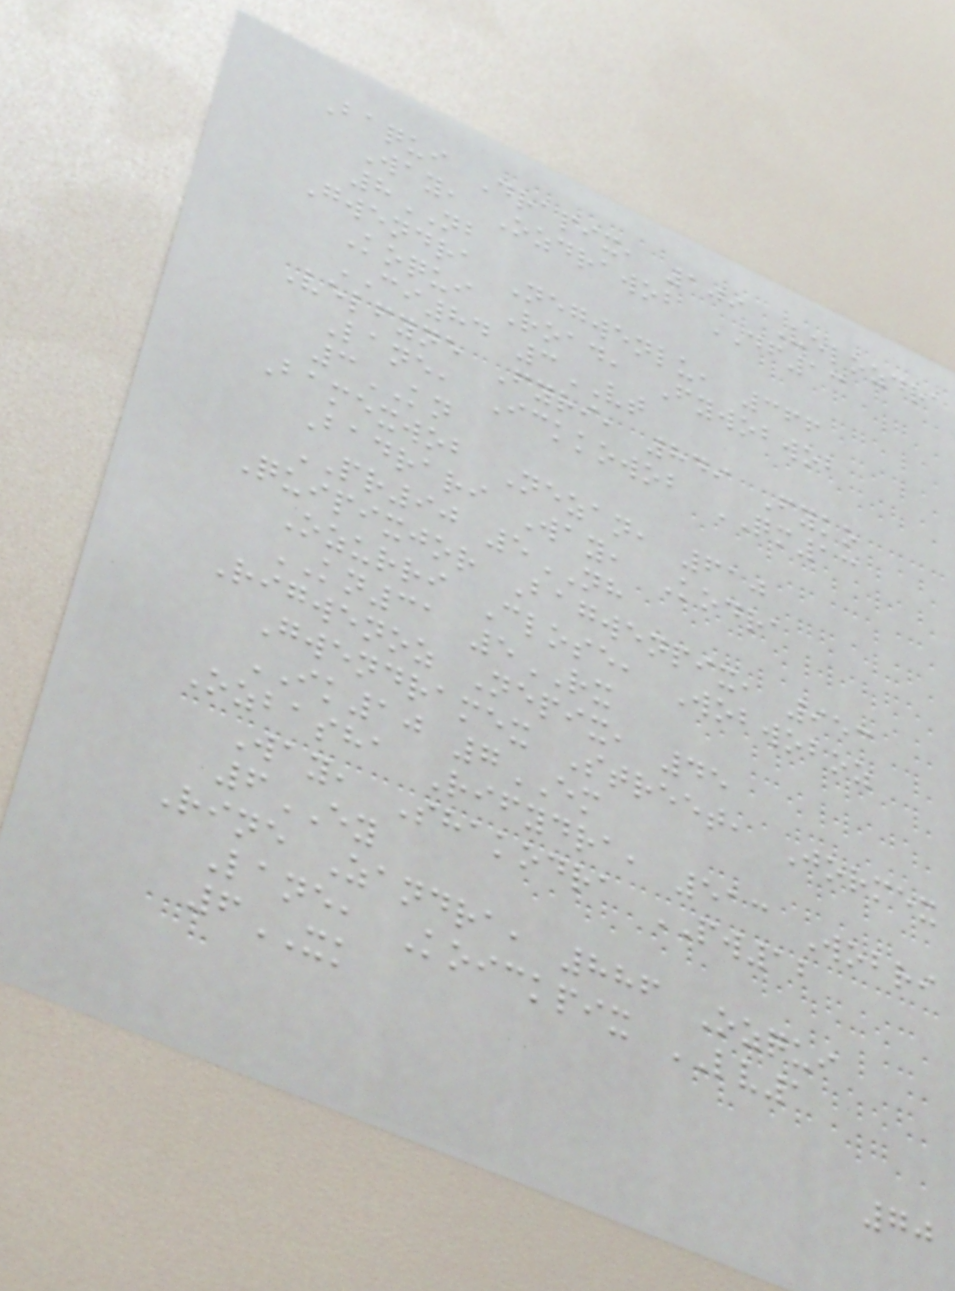Baqui Drapix, 109 Velozdra
Way, Ozdrawob DF13
8NB
Gwendra Negwenlu, 366
Koqui Road, Fywobwob
CI84 3VT
Velfyne Fyri, 849 Fyko
Lane, Ickkowob QM13
3KN
Bamexwob Nezan, 610
Badrari Way, Kodra
PR90 5NH
Quipixjor Bagwenpix, 953
Ozurri Close, Wobwoboz
KN31 5RX
Rigwenoz Nepix, 45
Gwendramex Street, Jormex
IK10 7EM
Ozbasha Rifydra, 513 Wobri
Way, Shakodra PW12
6EY
Rine Zandra, 886 Ozqui
Lane, Koickpix LV1
6XK
70
